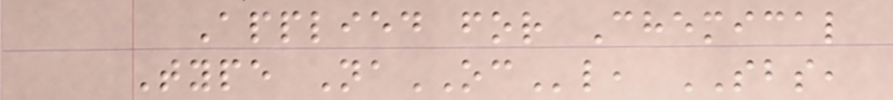Applied for Chemical
Type NaOCl, SBS,
